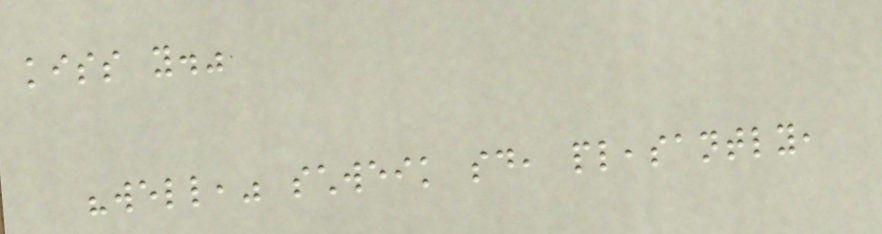kiss you."
"well," schweik said, pleasantly,
